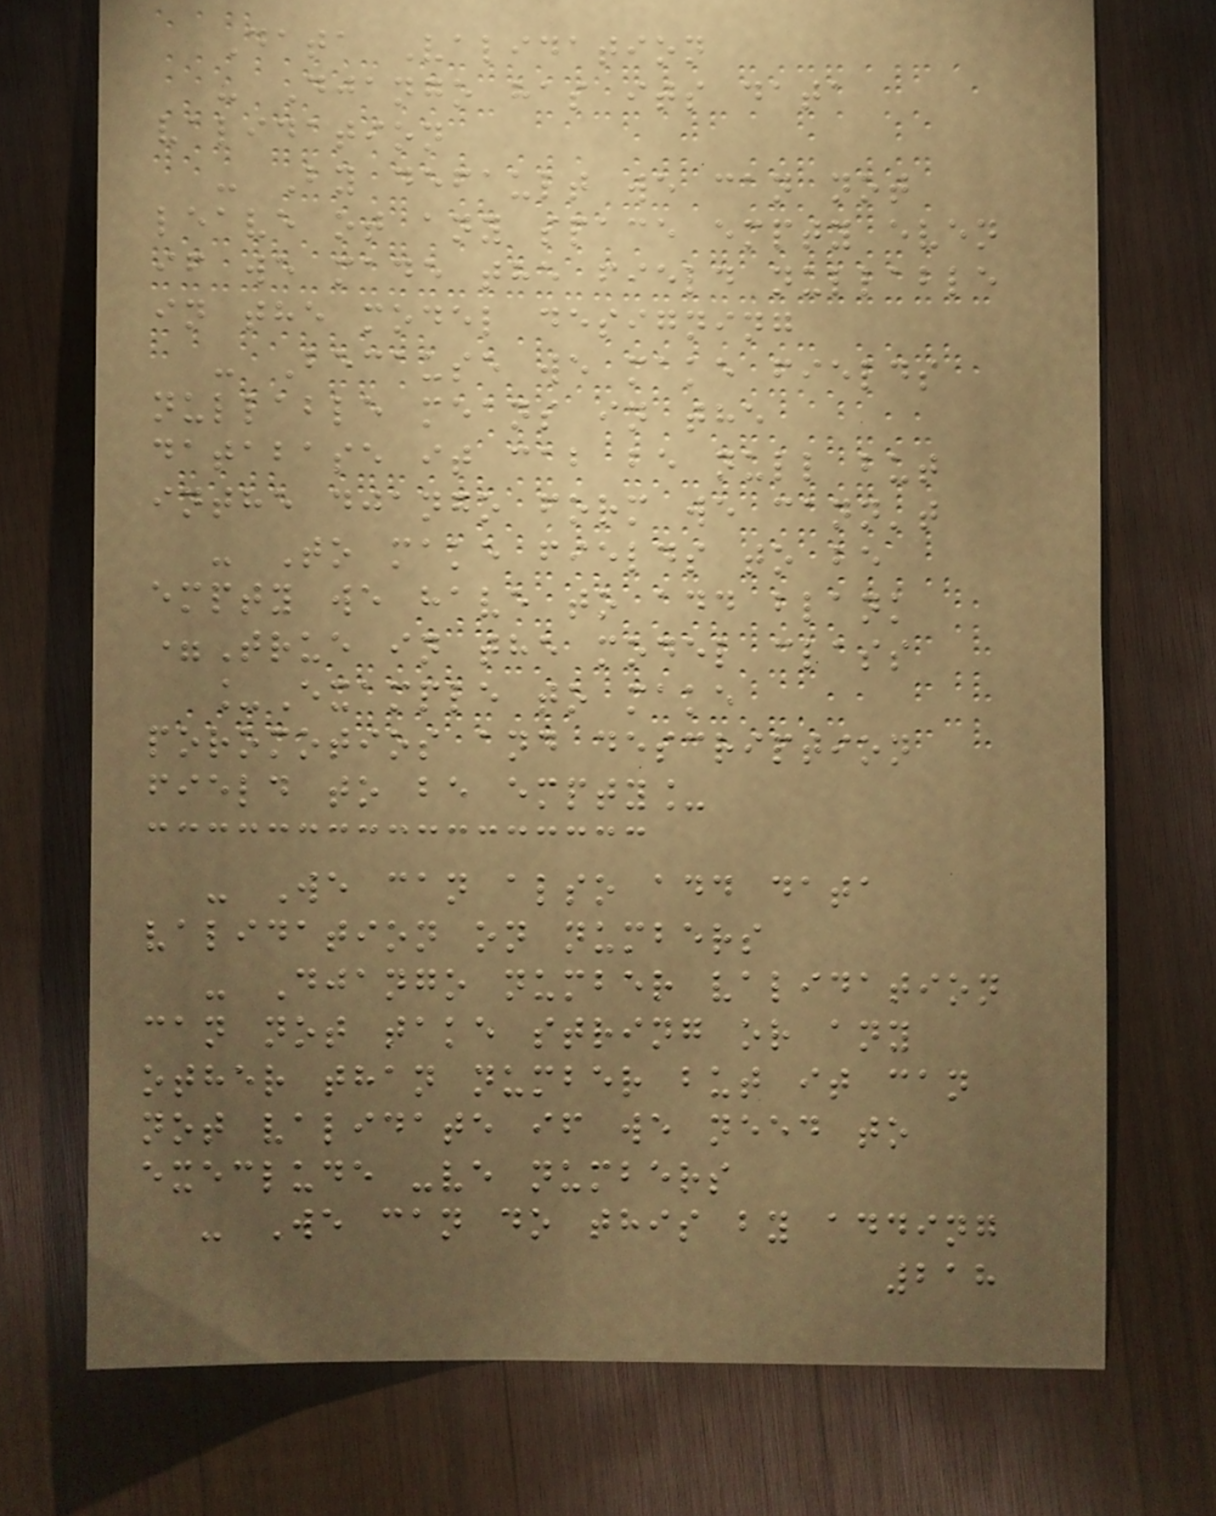Data Validation
- Django has its data
validation
- By default we can not
leave ot any space empty even
if we made the field nullable
in the model designing
- Because we make fields
nullable means in the
database it cab be null but
inthe django form we cann't
- To make fields to be
empty we have to add blank
=True in the model class
_Example to make
poromotios and description
field to be empty_
- We can also add data
validation on numbers
- Django number validation
can not take string or any
other than number but it can
not validate if we need to
execlude -ve numbers
- We can do this by adding
218
